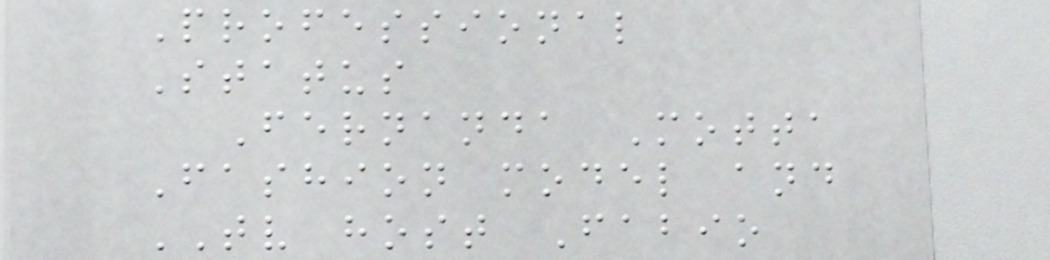Professional
Status
Fernanda Motta
Fashion model and
TV host Fabio
